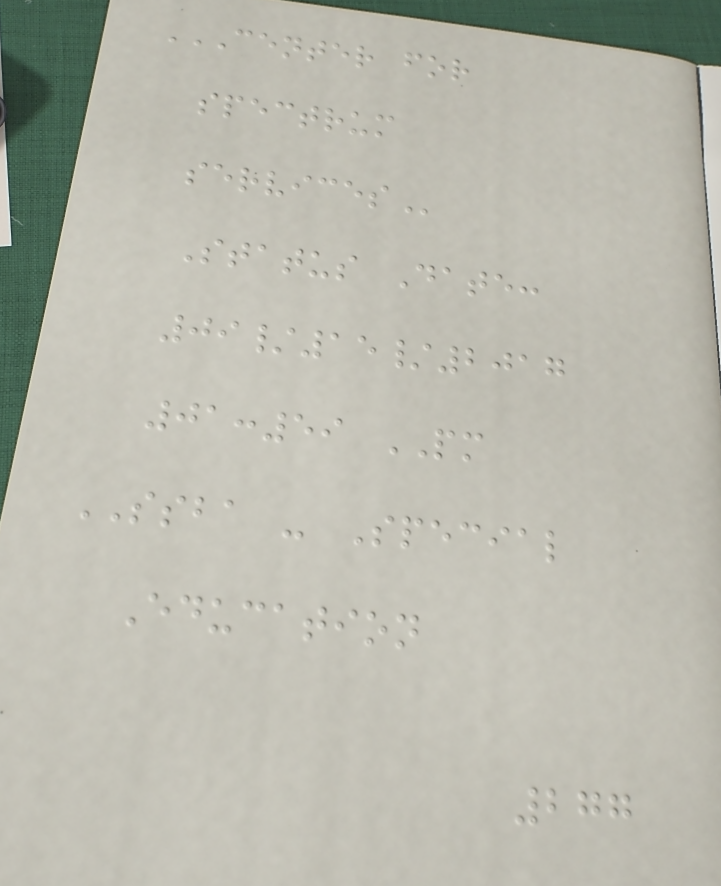CENTER FOR
SPECTRUM
SERVICES
Status Date:
09/15/2017
01:59 PM
SSBA - Special
Education
277
